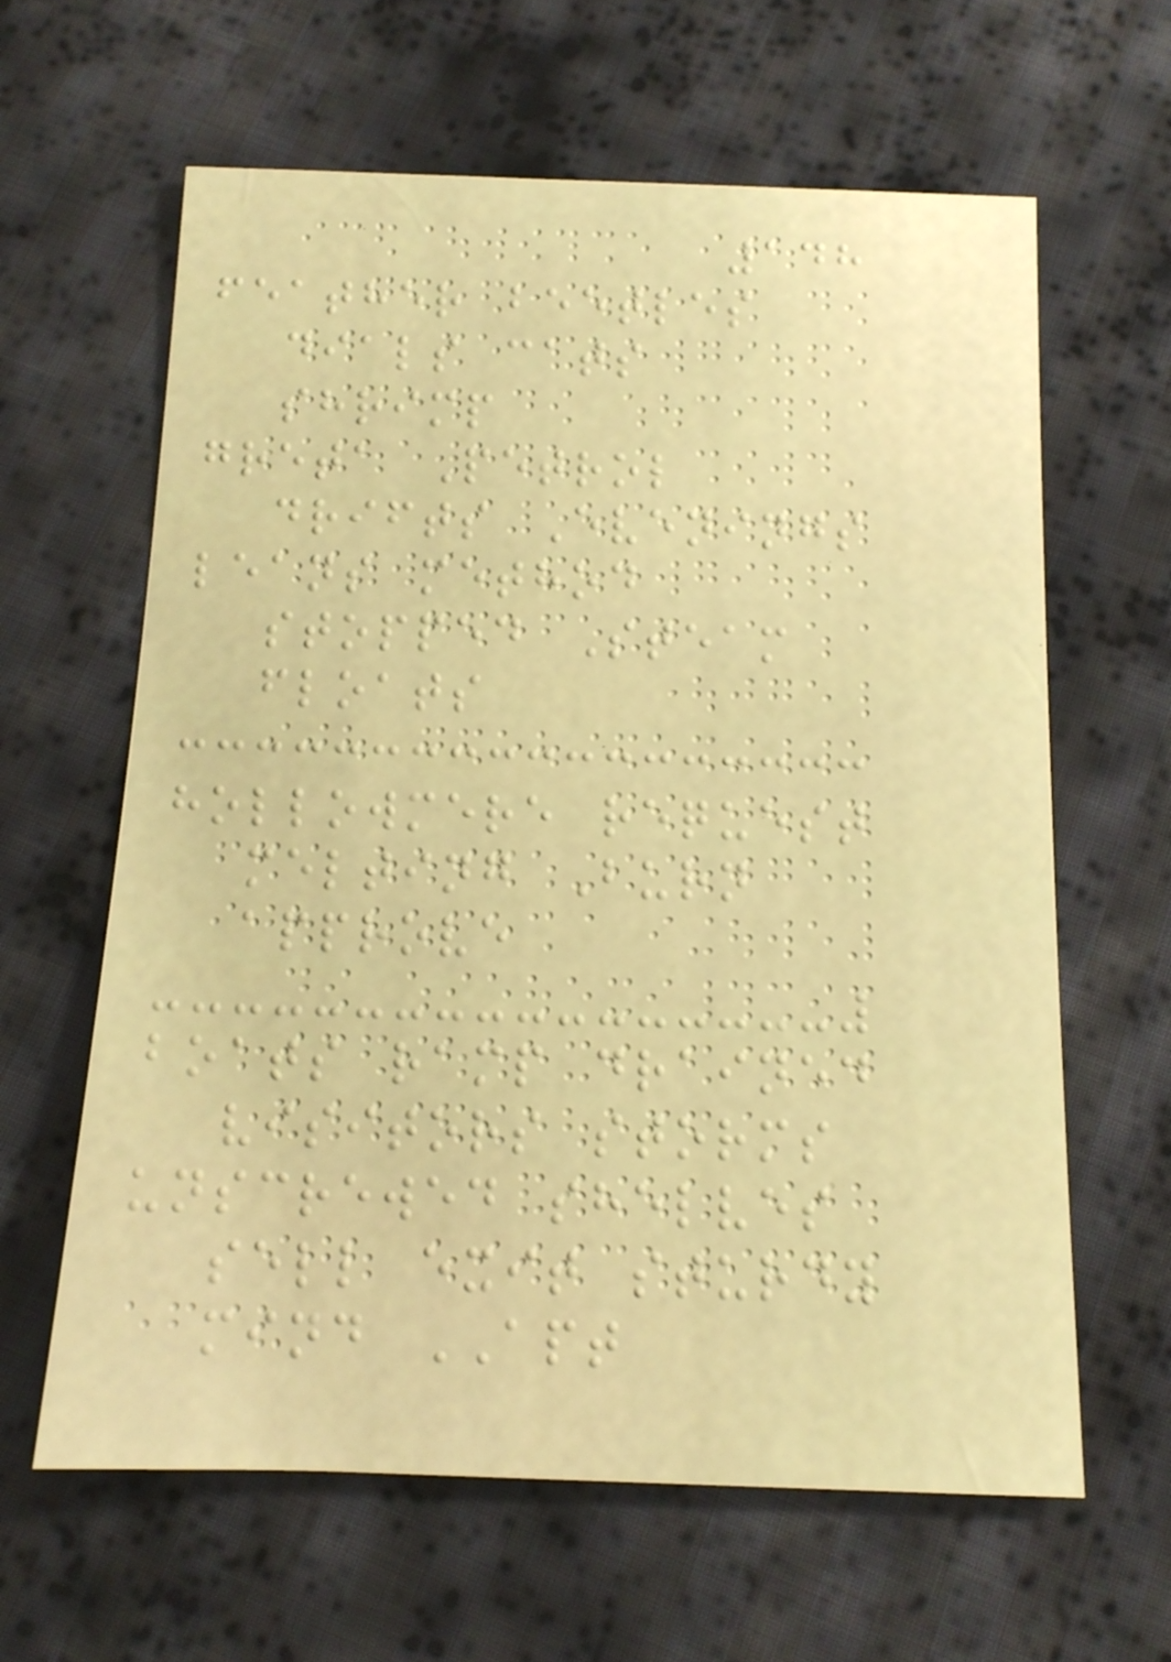148
feather beetles
dials cats
shrimp
greta Petrol
drifts Evenings
leans method
stopped Steam
floats
hollowmere request
melting Burn
approve
boats ramp drained
visitors storms
unscrewed shelves
sell exit sturdy
mind APT
